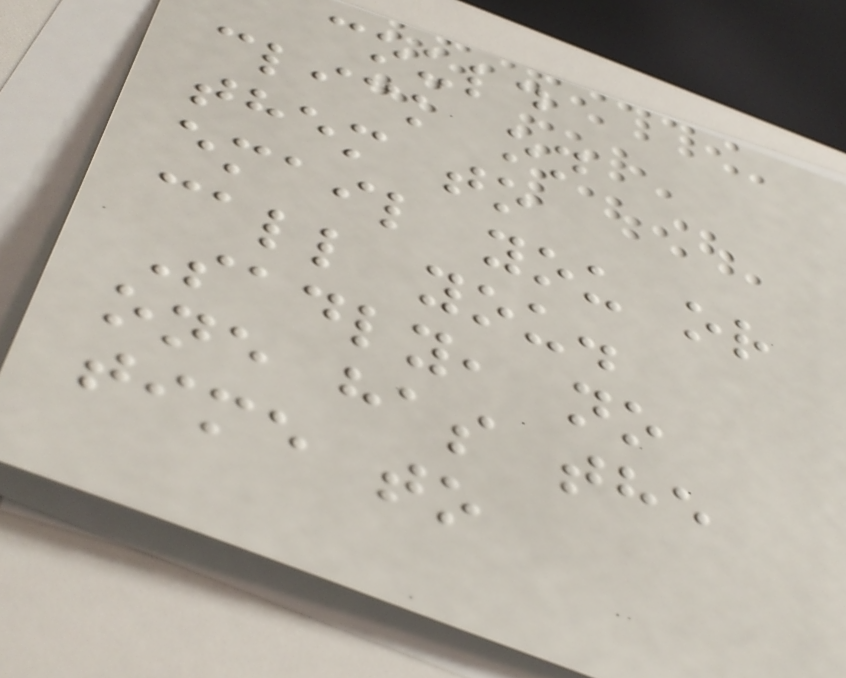could
click on
them to
email you or
call you.
Sadly, no
one has the
time to
